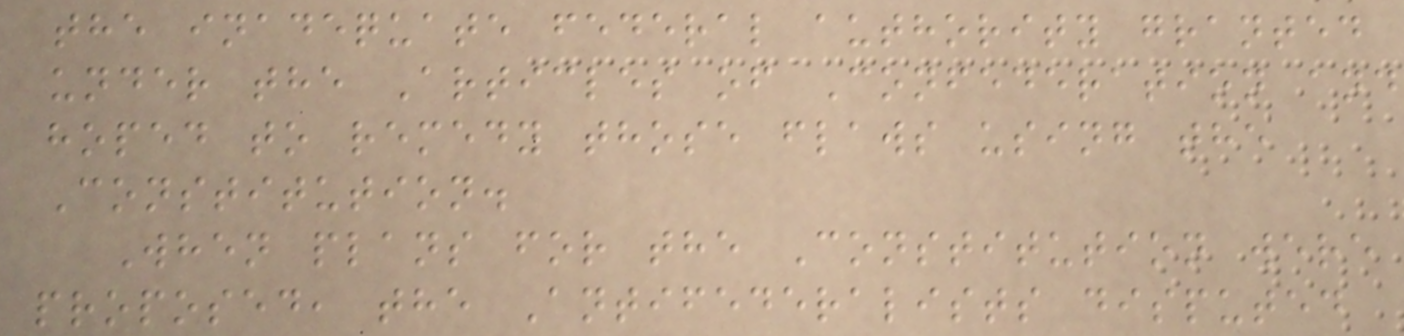the inadequate federal authority granted
under the Articles of Confederation and
hoped to remedy those flaws using the
Constitution.
When plans for the Constitution were
proposed, the Antifederalists disputed
